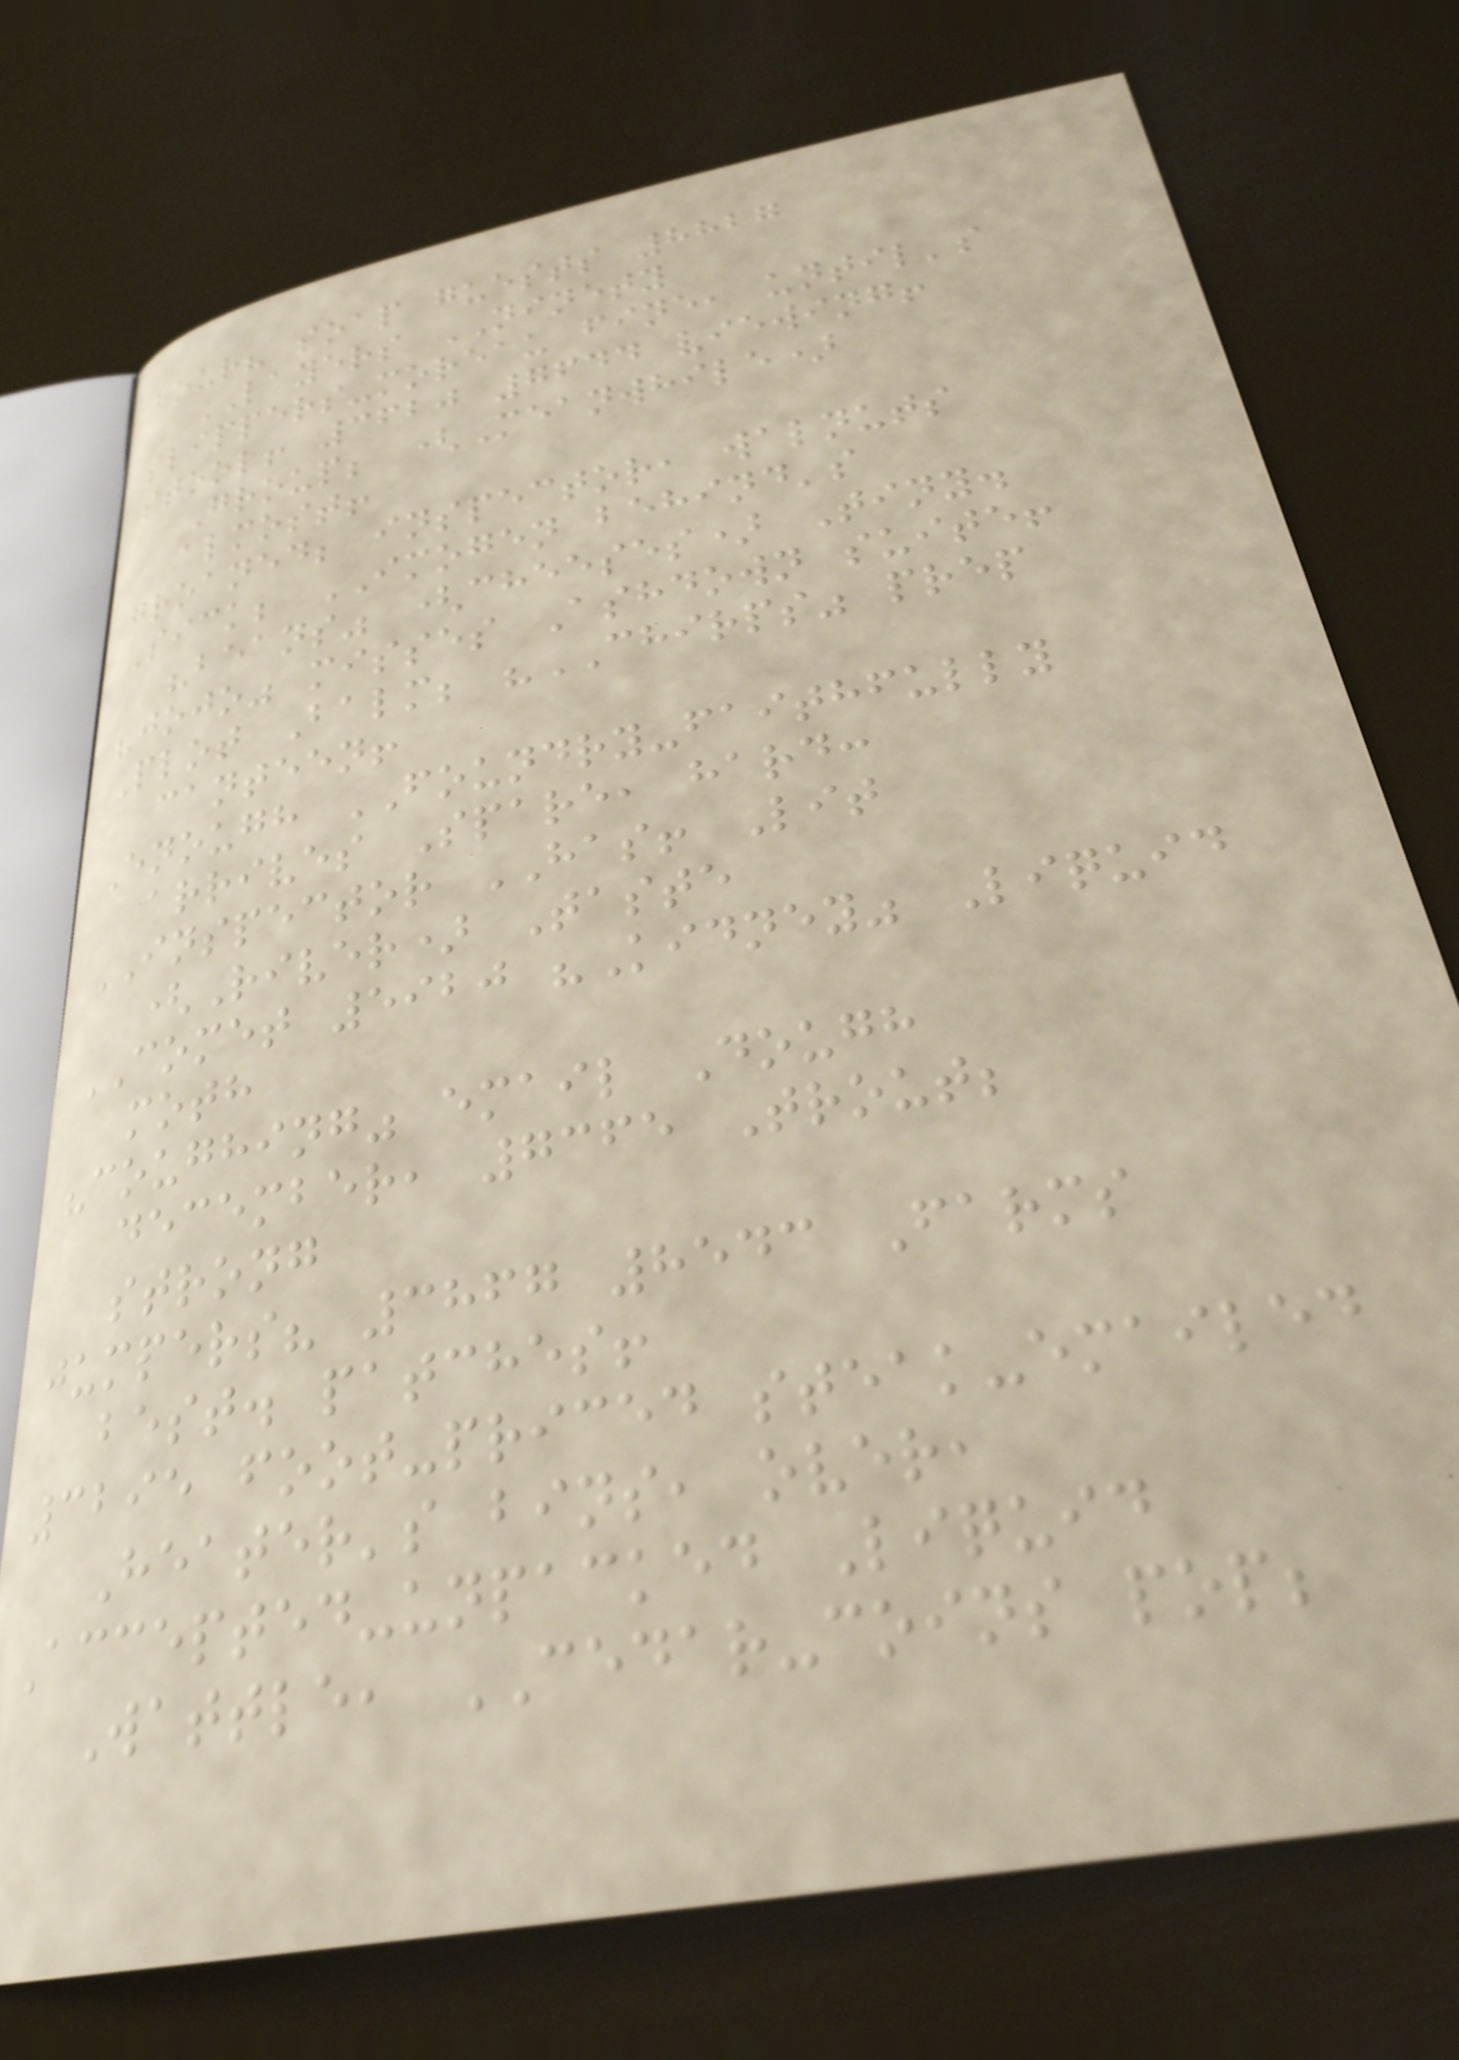hour? soap guests 8827
LAYERS NINETY
slippers-moreau fine, until's
stool! 3620 7644 viewing!
Group; (Meanwhile)
almost!
groaned; inspector, walnuts
Sick; IMOGEN behind's
"beans" (cheeses) Tiny.
"jojo" misses Ashdown suite!
Plot Balm; "CHIRPS" prep
canteen!
Enough FOUNDRY-faithfully
arrives Spare, hard:
INSPECTOR HAS! Lit
(River) Taste
COMET 5920 "Kidney" Liquid
moth
"coughing" email Dough
december, 7365 Trout;
strong
jumpers? 3867 8543 Farms
best. patches!
3295 foot-priced steak-emailed
Heater's bins, over,
Accepted-unpacked Liquid
Wattle, CEDAR-coins pop;
